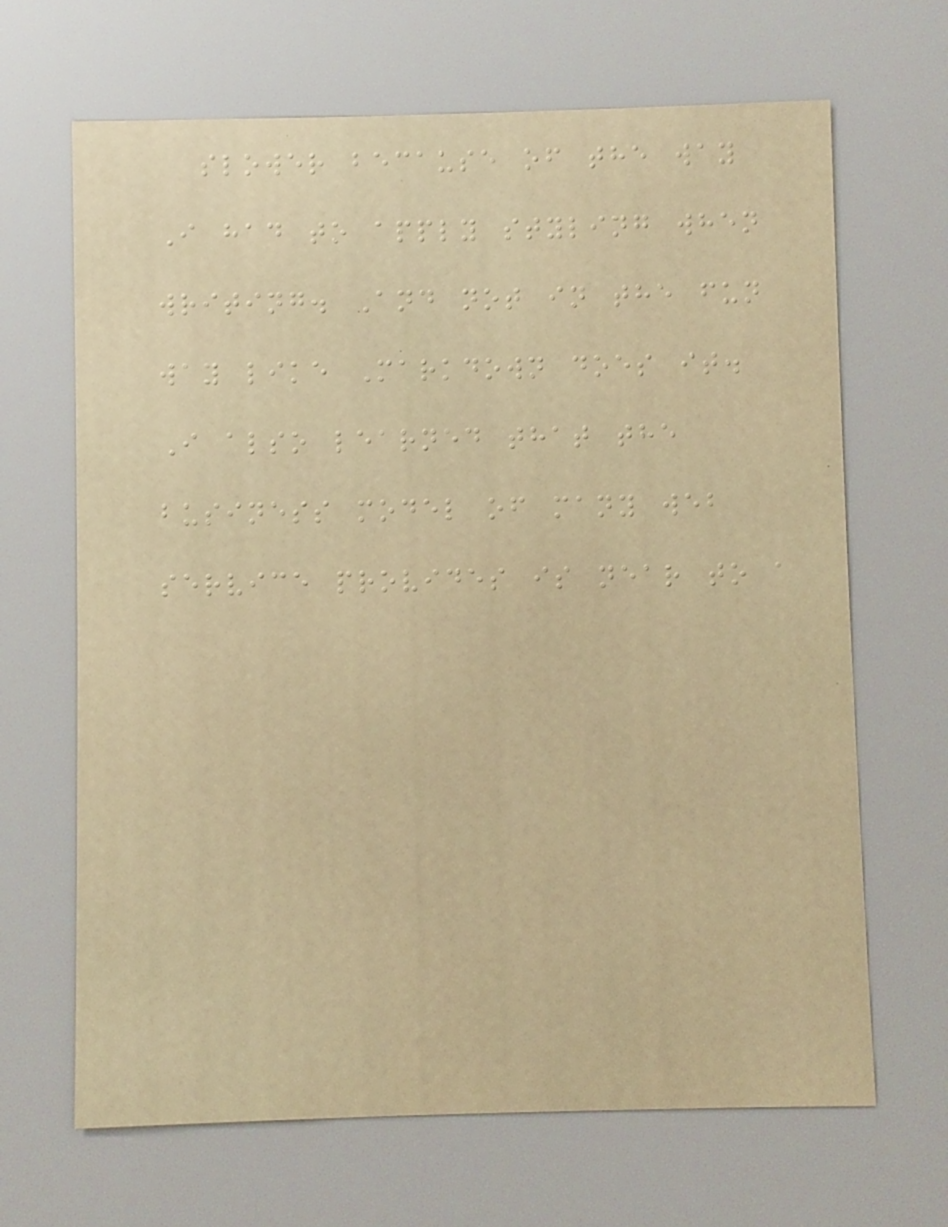slower because of the way
I had to apply styling when
writing. And not in the fun
way like Markdown does it.
I also learned that the
business model of many web
service provides is near to a
